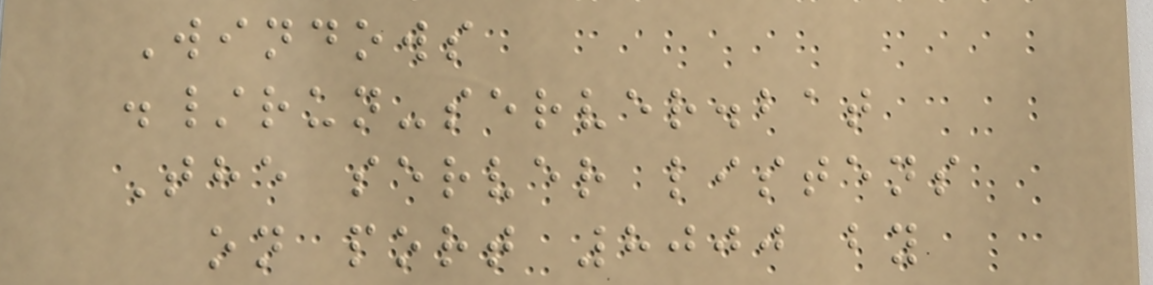Windows
./run-server.bat
The server listens
on port 8000 by
